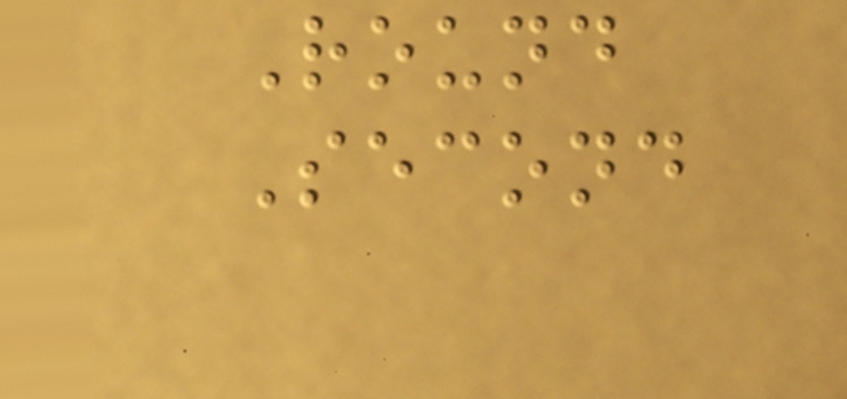Round
Second
